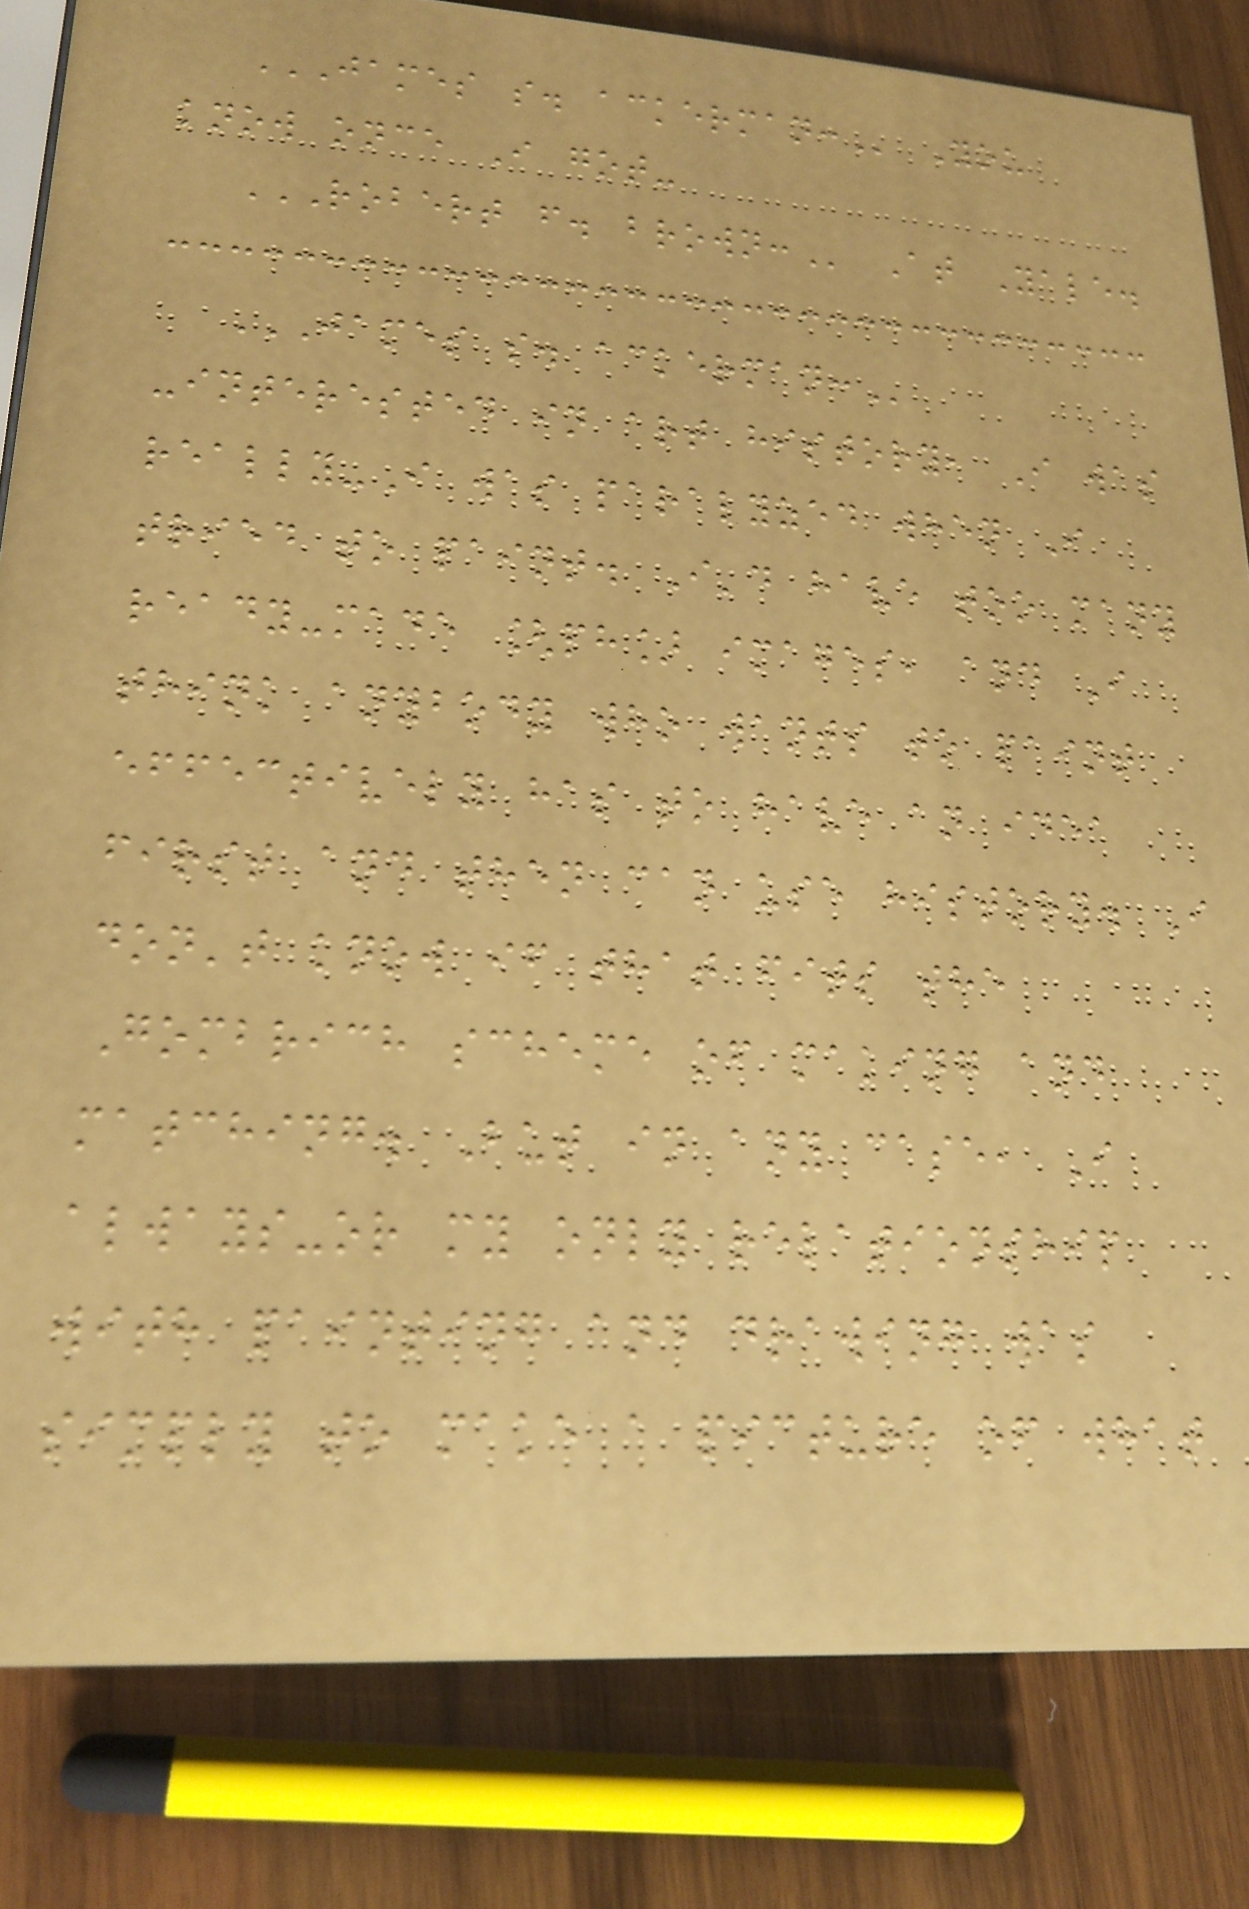JAMES S. ACKERMAN: You
know once I got-
ROBERT F. BROWN: At Yale.
JAMES S. ACKERMAN:
-interested in art history, I was
really-I was paralyzed when I
tried to paint. I'd have too many
ready-made [ph] images, and I
think anybody who wants to paint
effectively has to have an idea
first and then can use history. I
don't know if that fits the
Gombrich scheme of making and
matching. But in any case, I
always-or my only relationship
with painting and drawing was
simply to make a picture of what
